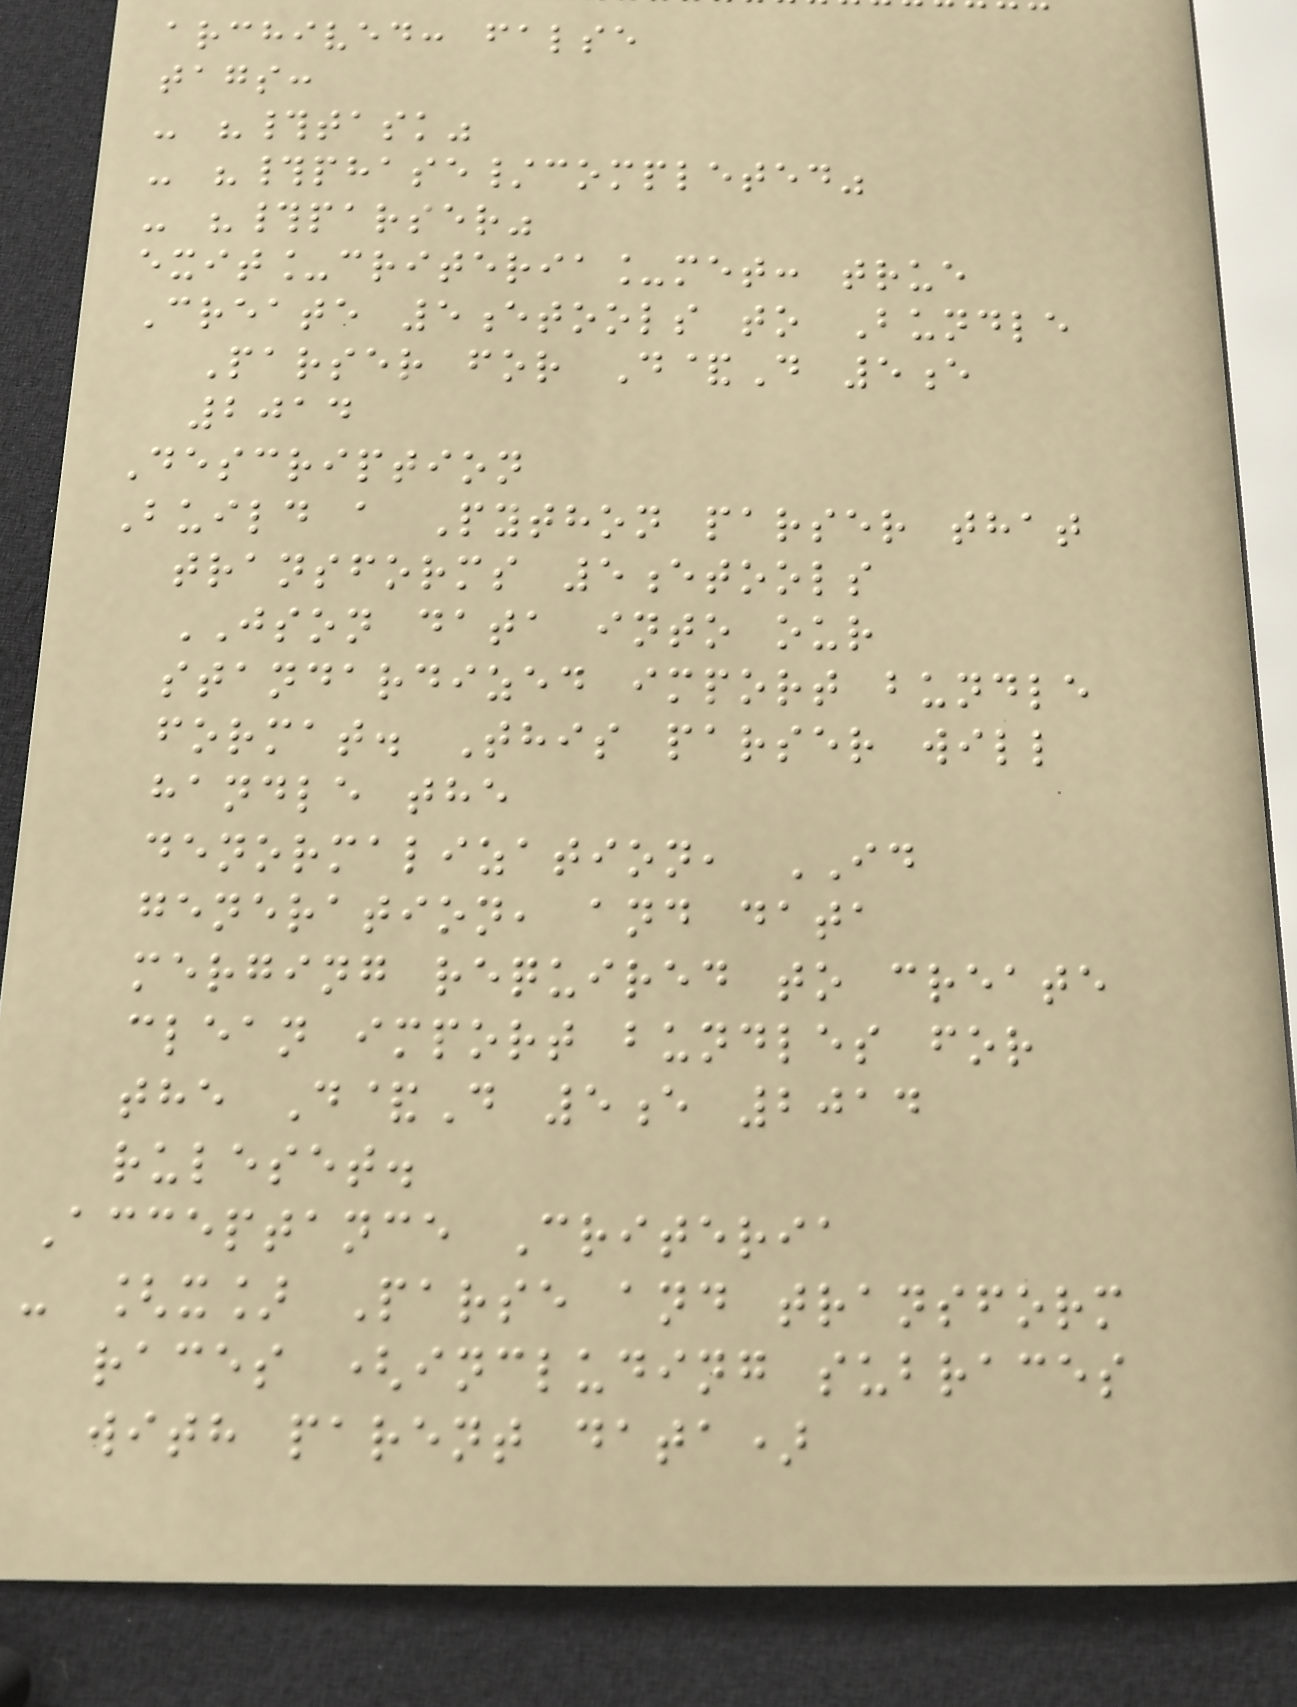archived: false
tags:
- "#task"
- "#phase/completed"
- "#parser"
exit_criteria_met: true
Create 5etools to Bundle
Parser for D&D 5e
2014
Description
Build a Python parser that
transforms 5etools
JSON data into our
standardized import bundle
format. This parser will
handle the
denormalization, ID
generation, and data
merging required to create
clean import bundles for
the D&D 5e 2014
ruleset.
Acceptance Criteria
- [x] Parse and transform
races (including subraces
with parent data)
